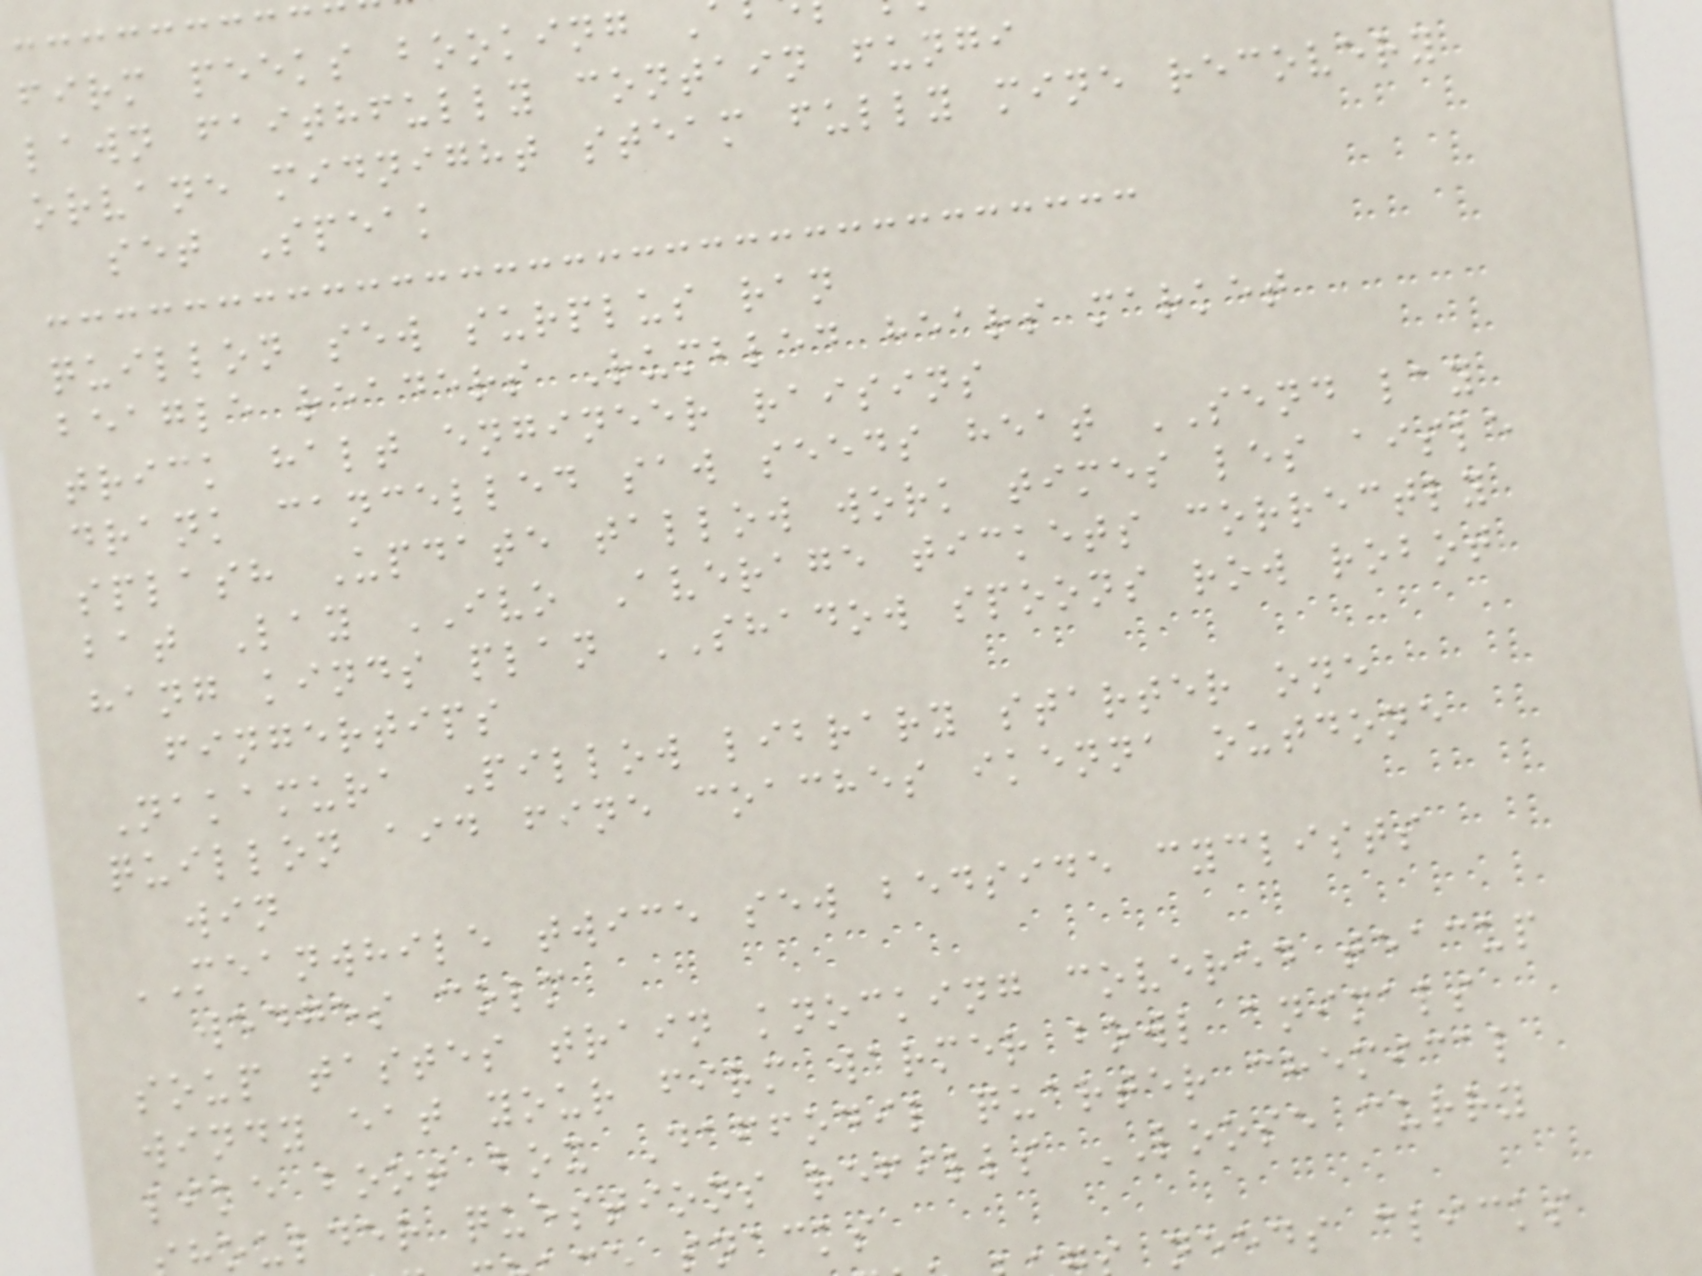firm peeks booking
lawn faithfully contain fungi
orvane midnight steam fully mine recovery
set Speak
quillon sew surplus ran
beagle readers Rumbled hears market
trick halt engineer raisins
drank cancelled saw seeds heat SEND lay
splash Update tallow work times les aisle
bat Lay IVO Average tickets correctly
hang kinds plan SHADOW spoons row robot
fingertips
Nakamura Pillow library starter one
quillon aid fine coaches ikenna outdone
win
MEANWHILE twice sew bedside cyclists
wedges colm
soup tastes train knocking covered teacup
windy eat your firm warmer bowl animals
like boot box Daffodil quarter chemical
oulder questions refills LOOSE curry
snacks
needs clicks
